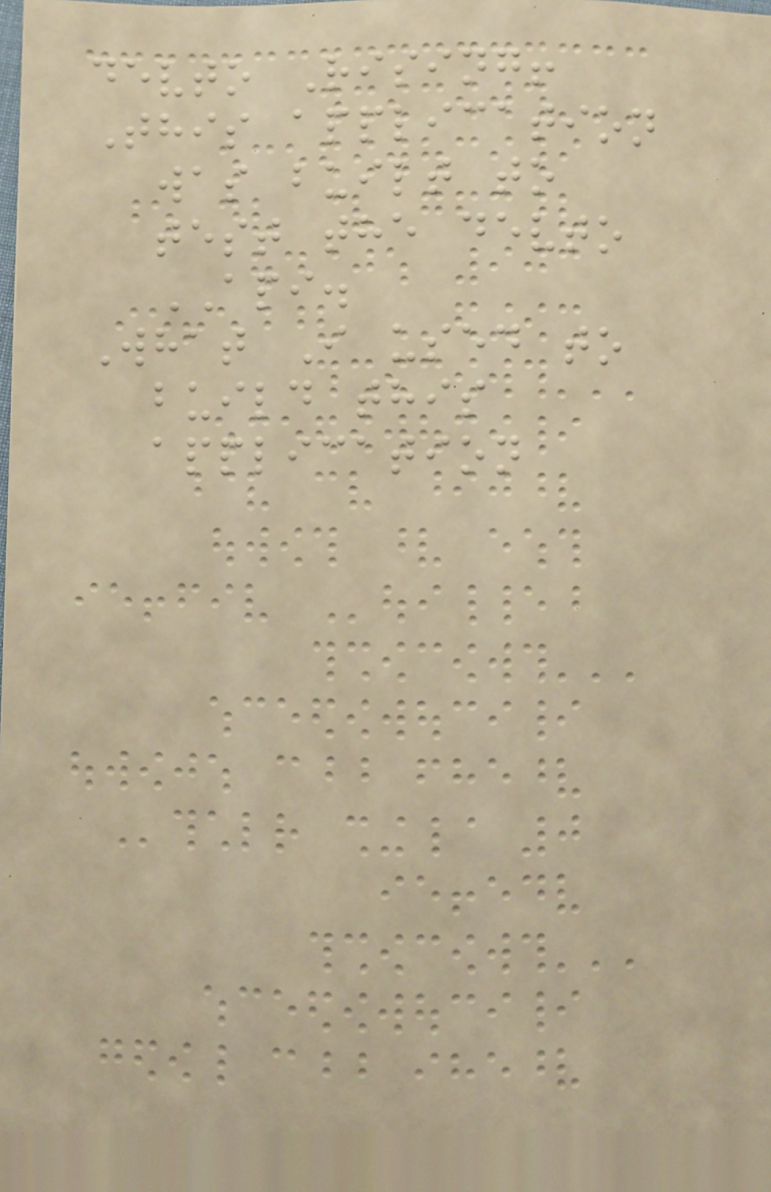devto Rising!
This application
was built to
test the devto
API.
What I used to
build this
application
